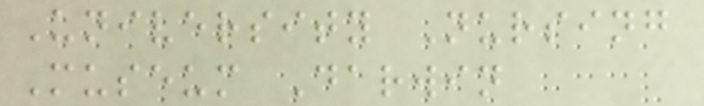University Nursing
Museum Darwin
